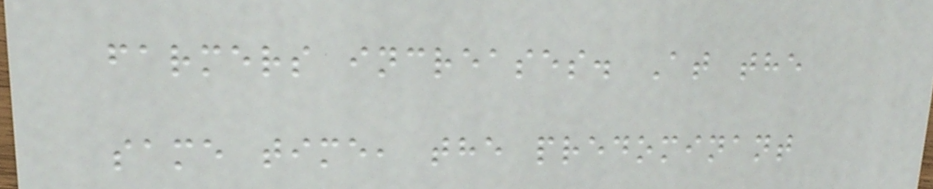farmers increases. At the
same time, the predominant
